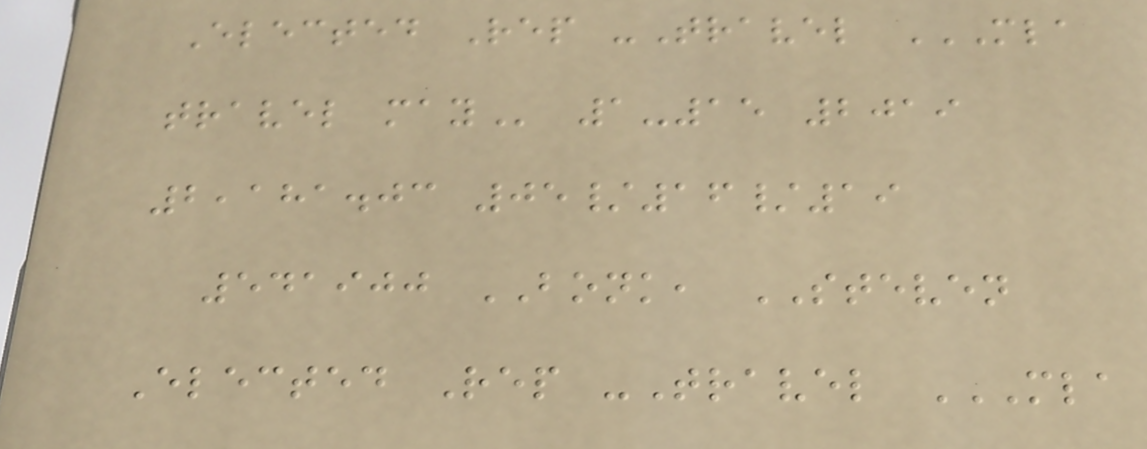Elected Rep -Travel MLA
TRAVEL MAY 1-15 2019
2,181.03 05/16/19
541900 BONK, STEVEN
Elected Rep -Travel MLA
